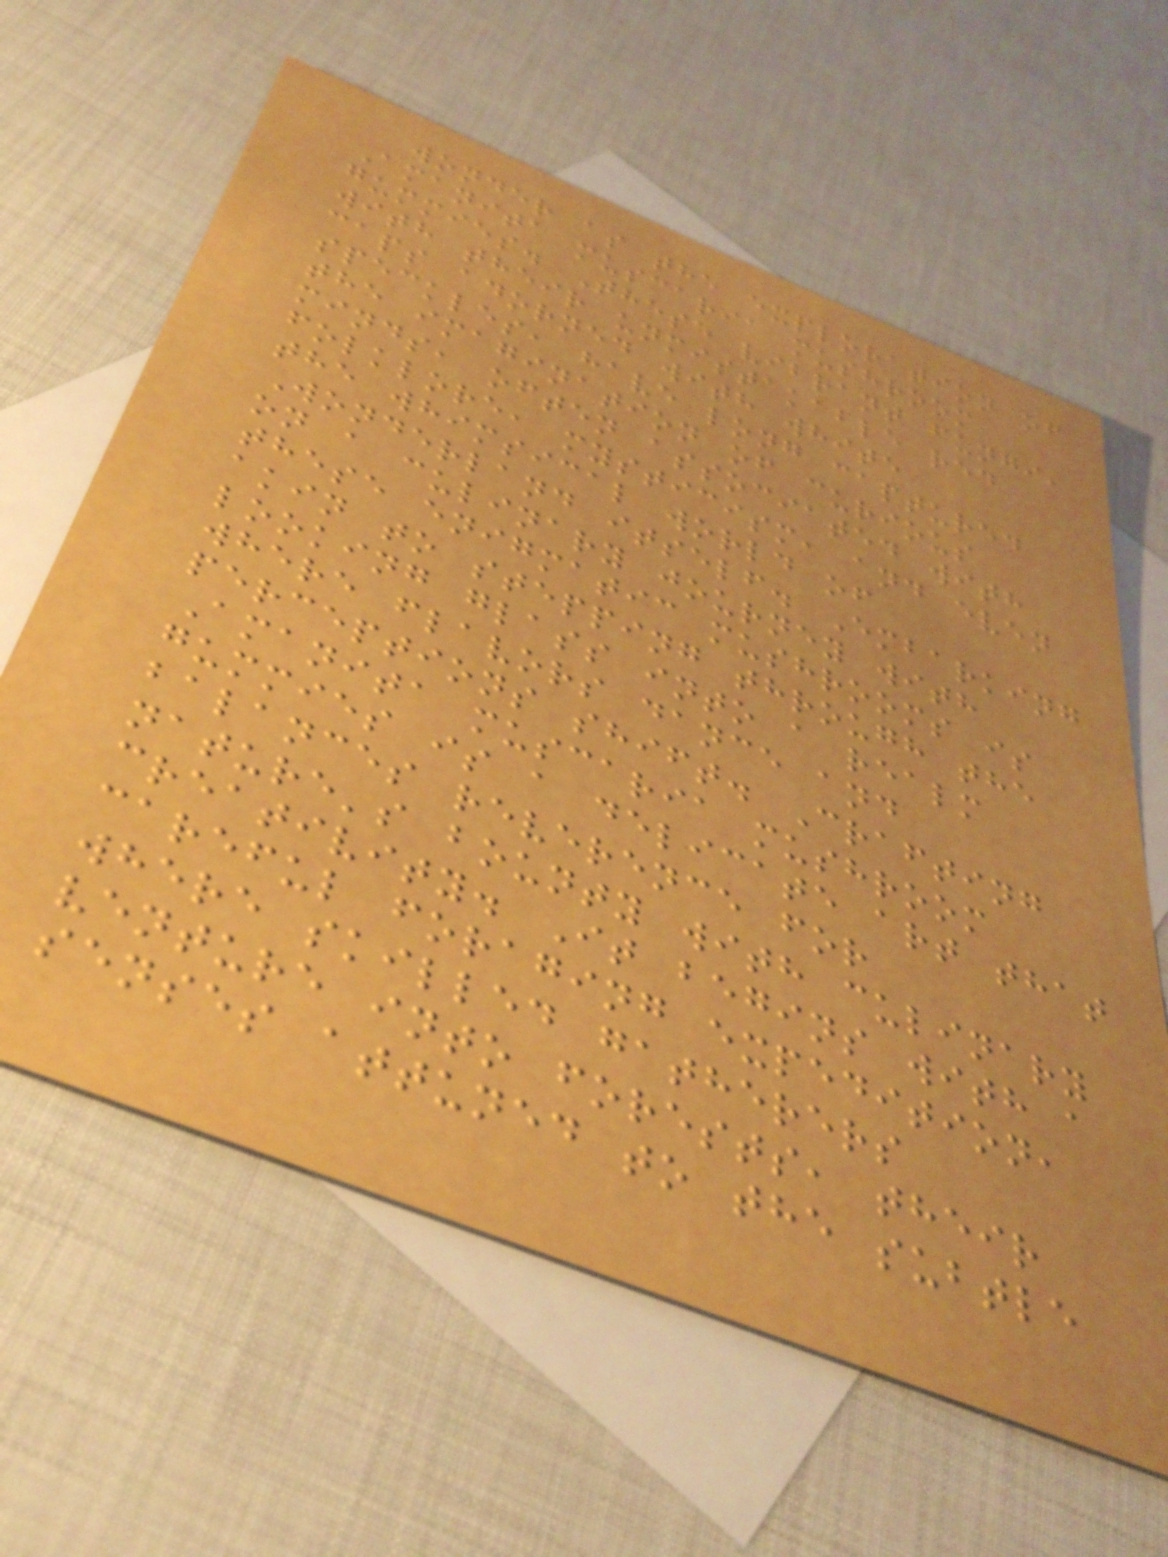wonder as the exploration of
Amanita muscaria mushroom
gummies. These vibrant fungi,
with their unmistakable red
caps adorned with white
speckles, have long captured
the imagination of curious
minds, often associated with
folklore, mysticism, and even
the whimsical world of
Wonderland itself. Embarking
on a culinary journey with
these enigmatic mushrooms is
akin to stepping through the
looking glass into a realm
where flavors dance and
perceptions shift. Crafting
Amanita muscaria mushroom
gummies is a delicate art that
balances reverence for
nature's bounty with culinary
creativity. It begins with a
careful foraging expedition,
where skilled gatherers
venture into forests, their
senses attuned to the subtle
